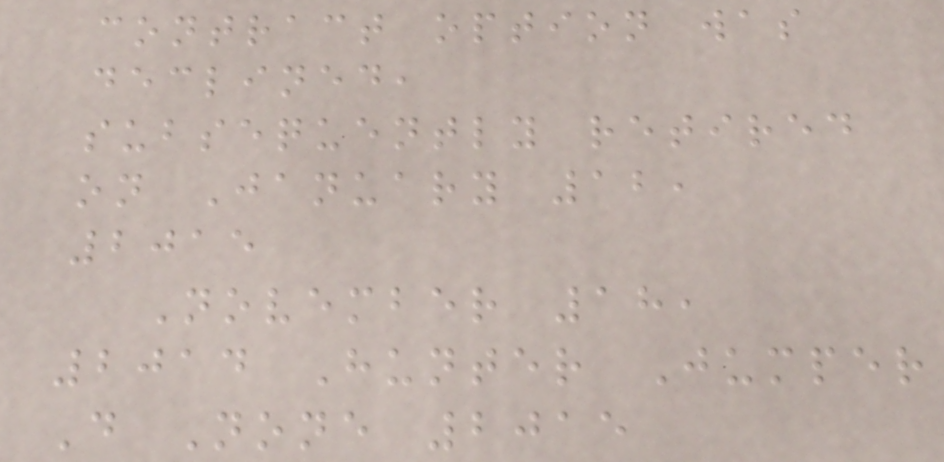contract option was
declined,
subsequently retired
on January 12,
2015
November 18,
2014 Hunter Jumper
D None 2015
